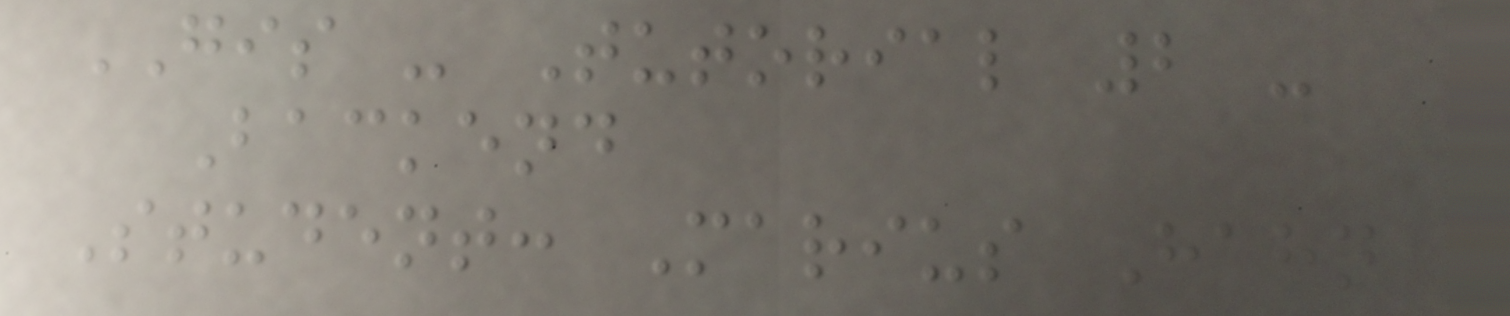GIS - Tutorial 2 -
Backend
Student: Marius Hahn
